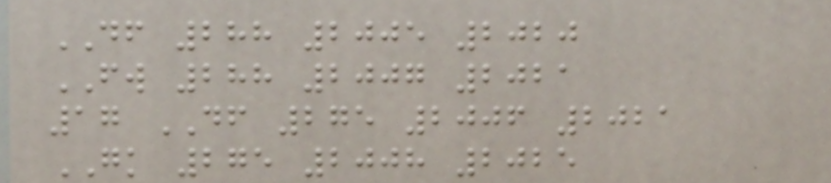DF 288 2005 2020
FW 288 2007 2021
17 DF 275 2006 2021
GK 275 2008 2025
